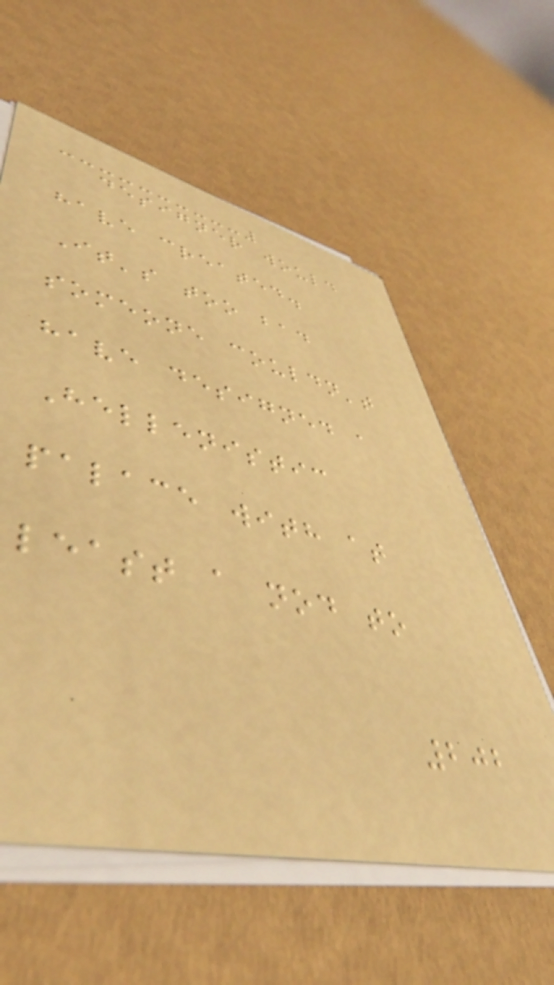designer would
have created.
It's too bad
someone couldn't
have designed a
Hellenistic
palace with at
least a nod to
202
